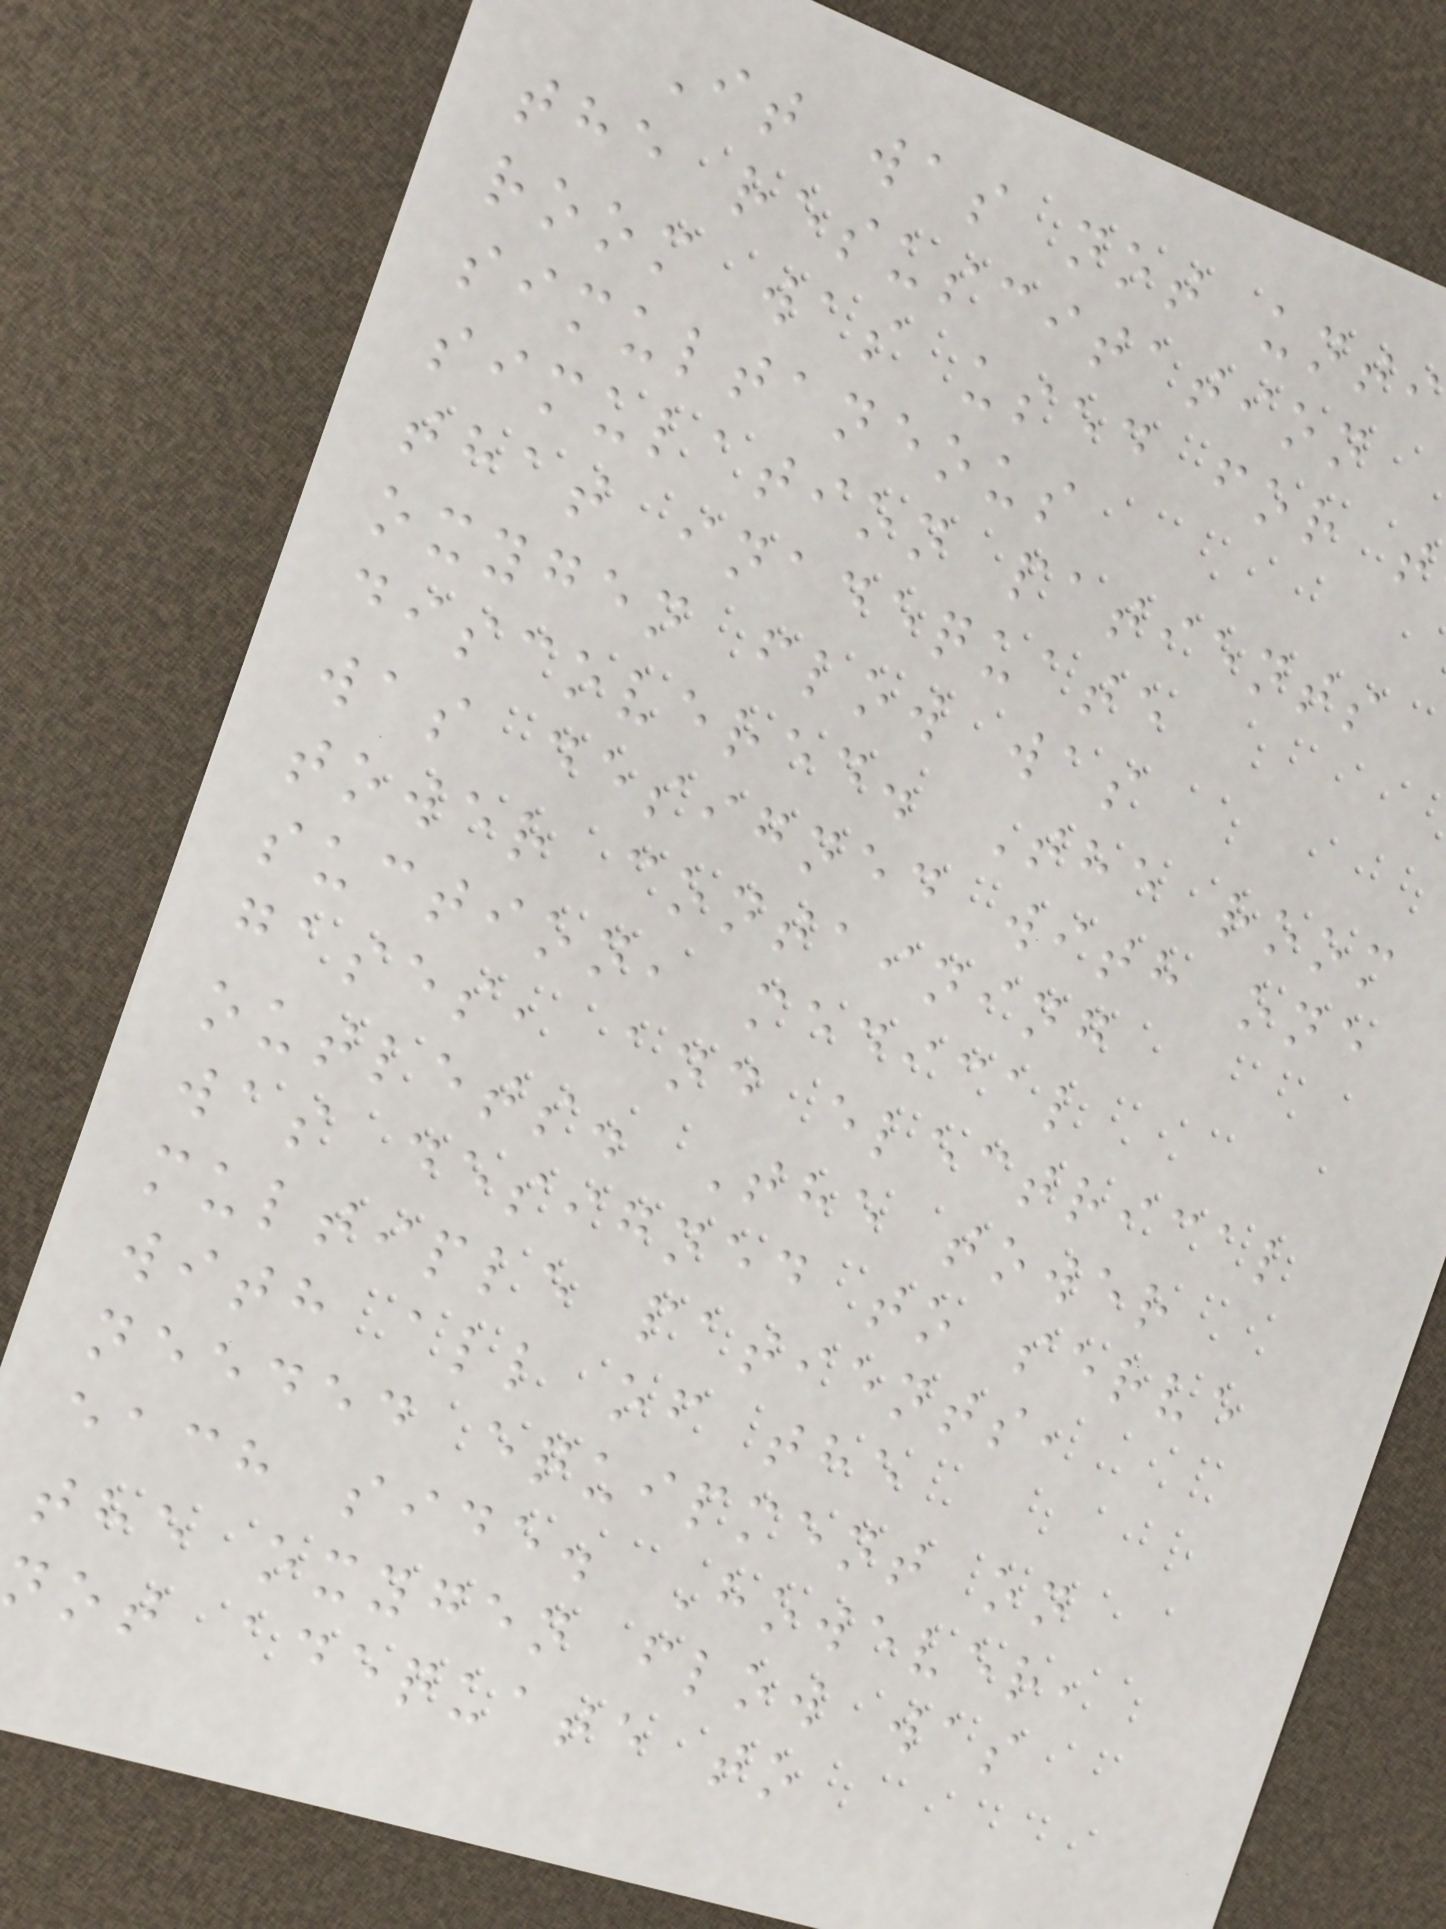It was not unti
the resuscitation
room was used for t
simultaneous
simulation patients
that inadequate
oxygen flow was
discovered. The room
was designed with one
tower containing
suction, medical
gases, and electrical
outlets. The tower
was designed to serve
multiple patients,
with all of the
needed equipment on
each side. However,
the oxygen flow was
not adequate to
